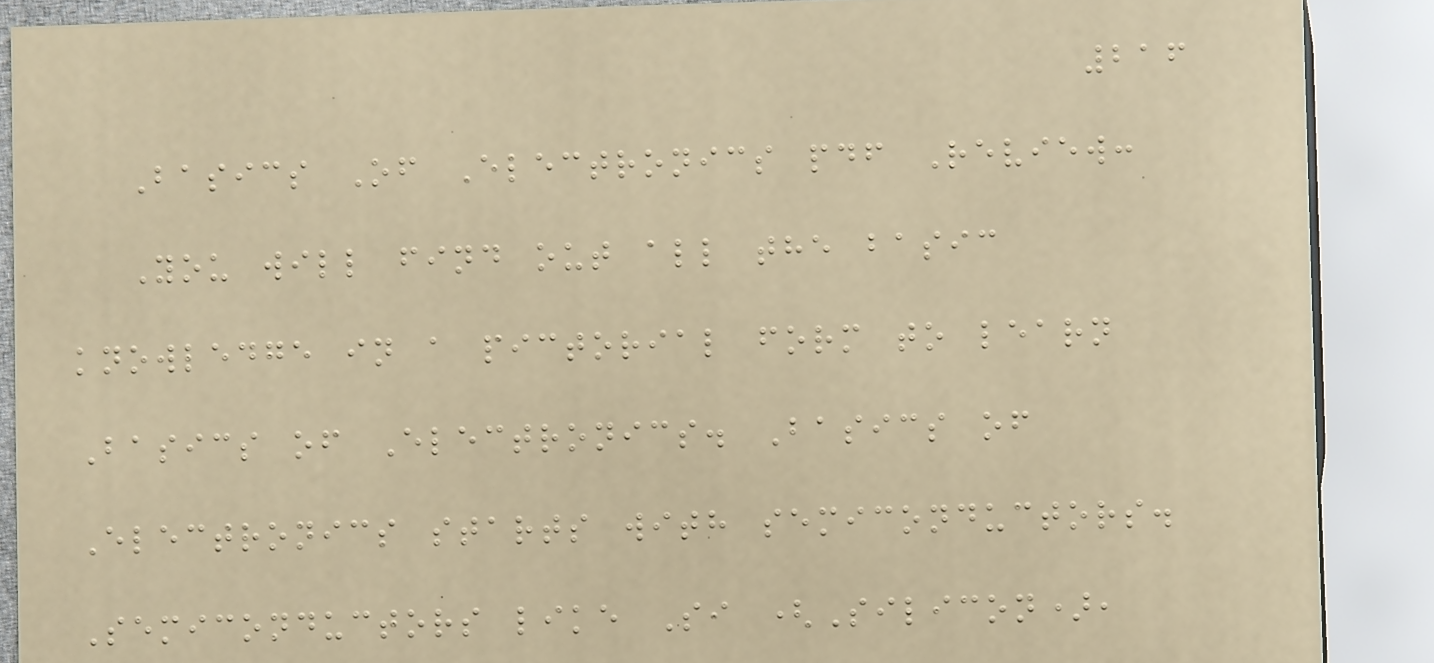216
Basics Of Electronics pdf Review:
You will find out all the basic
knowledge in a pictorial form to learn
Basics of Electronics. Basics of
Electronics starts with semiconductors.
Semiconductors like Si (Silicon),
